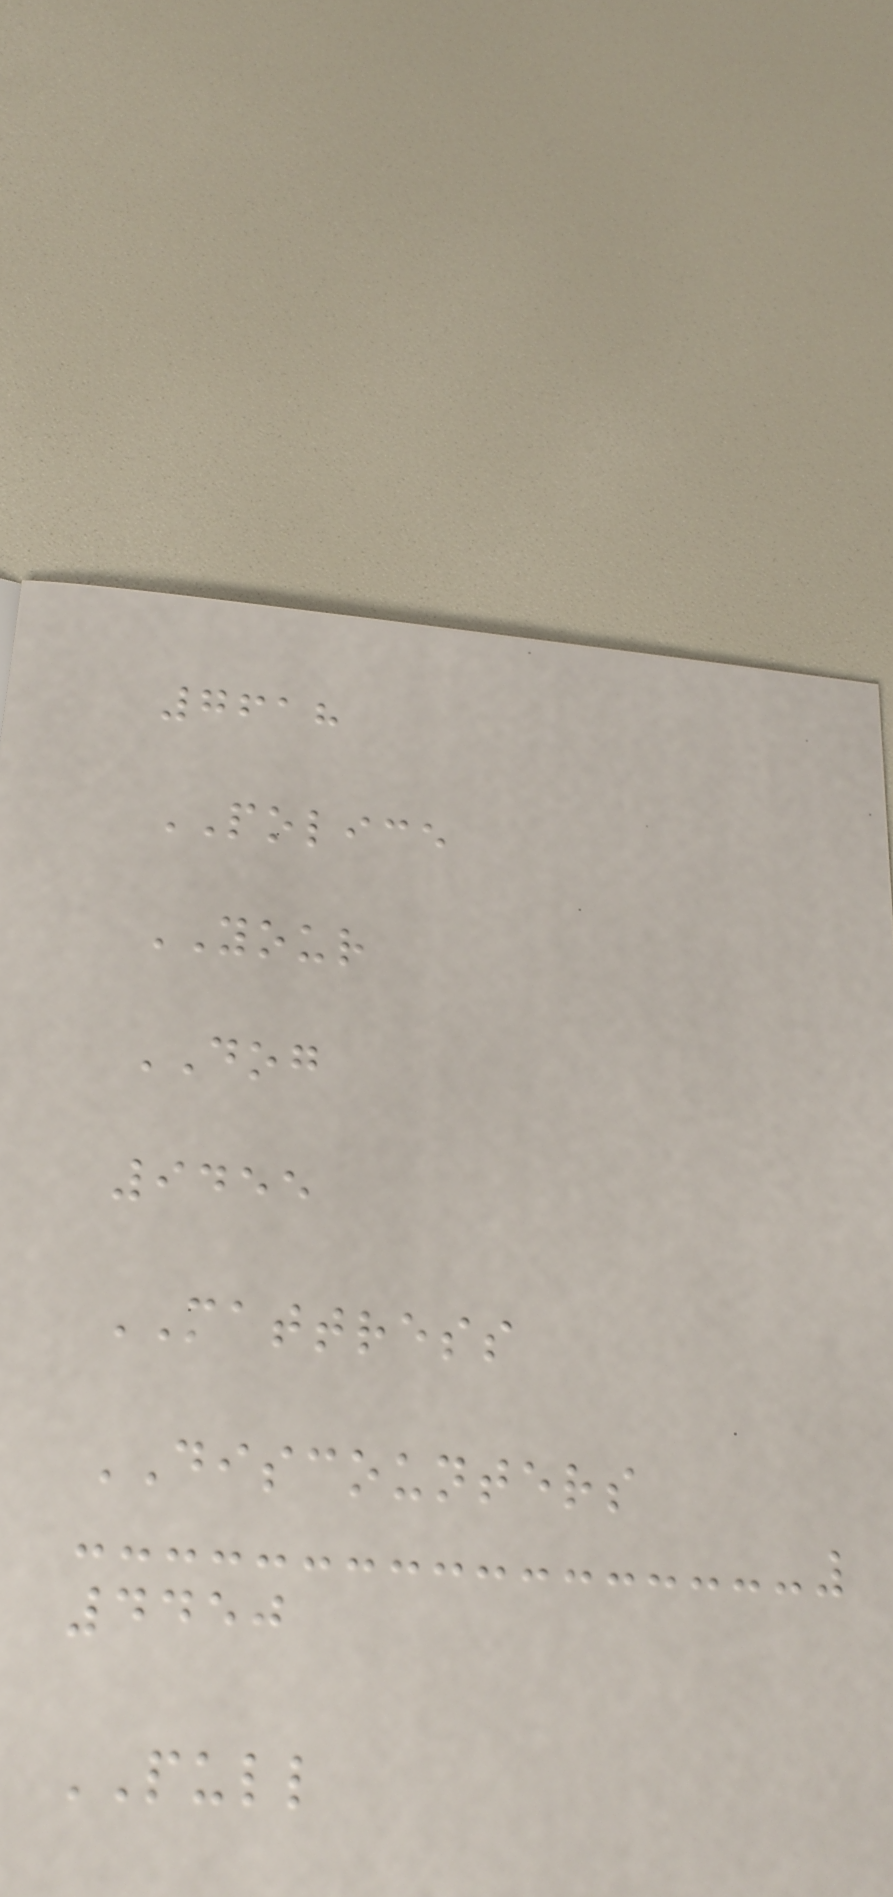7618
POLICE
YOUR
DOG
9455
MATTRESS
DISCOUNTERS
4450
PULL
